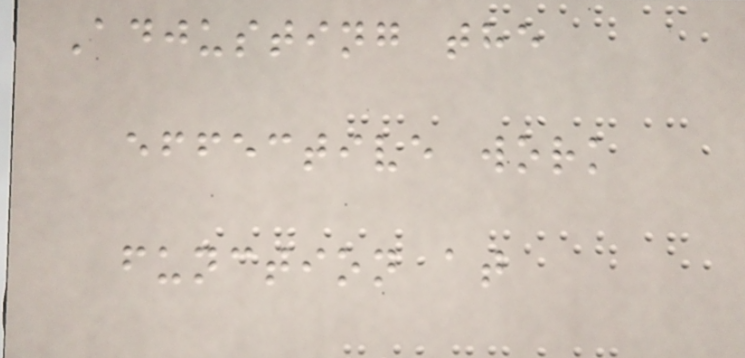Adjusting the
effective work
function at
